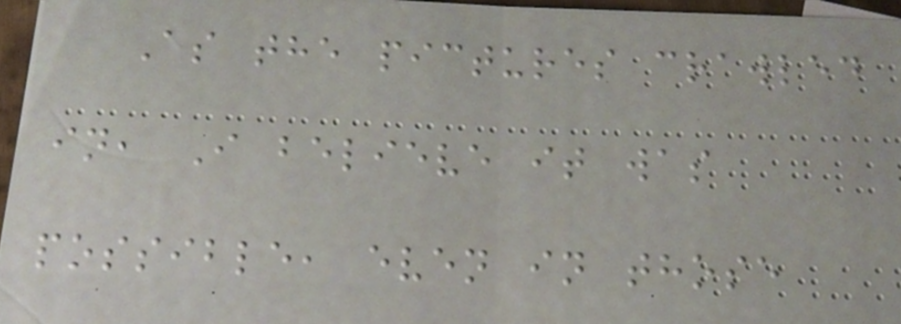As the pictures crawled
in, I believe it was
possible, even in those
